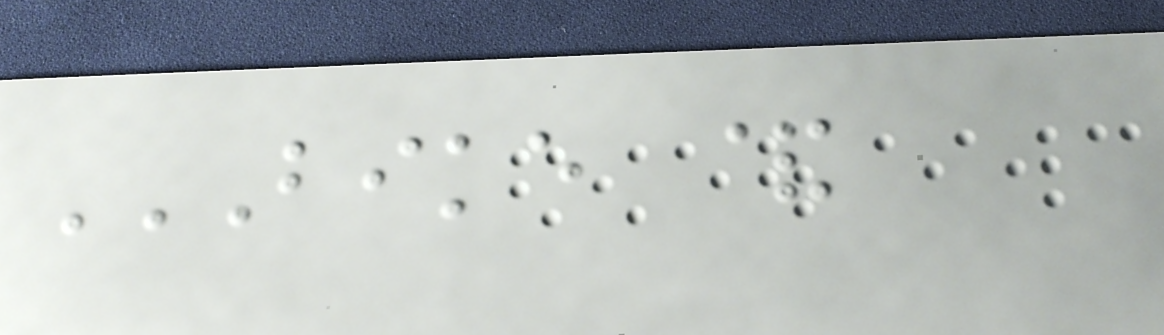BIKE &
